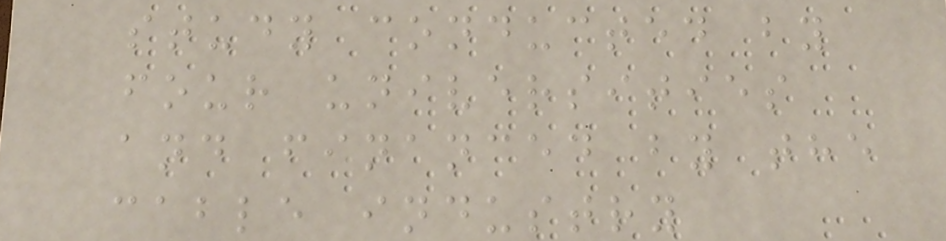study conducted by
four universities
and financed by the
cable industry
